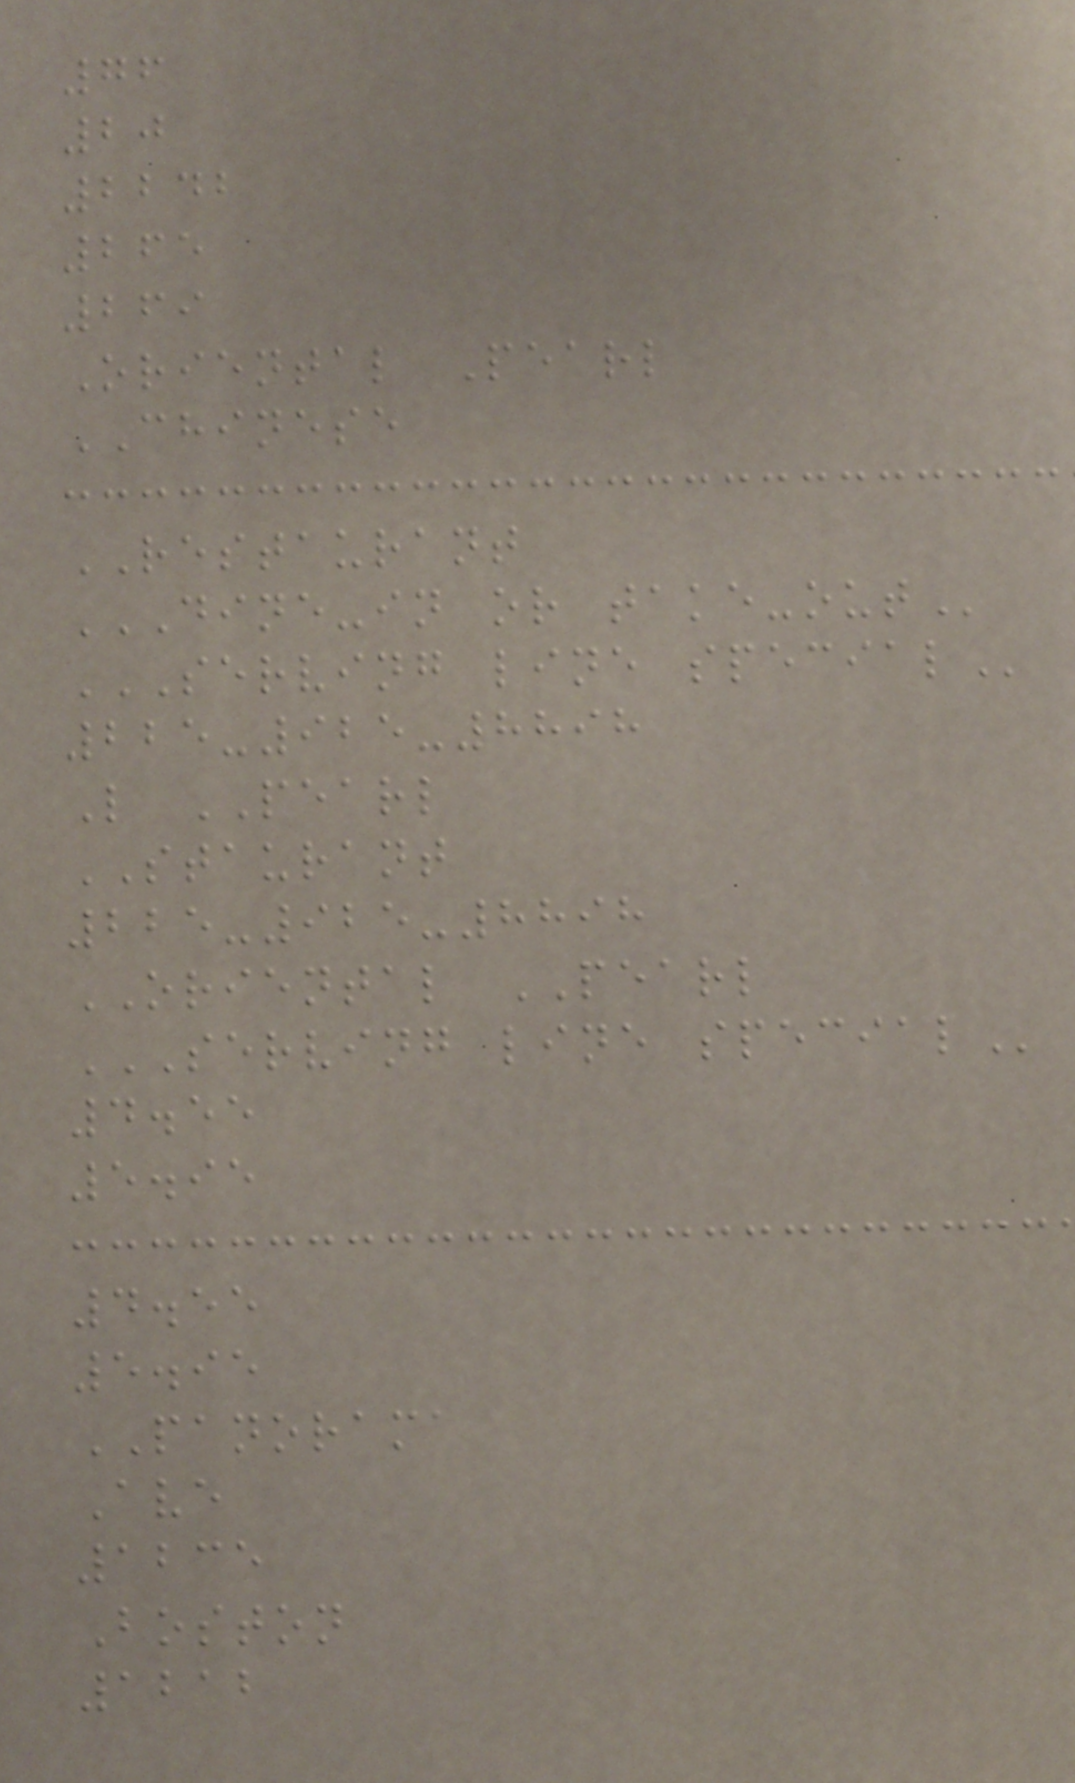76
20
2242
265
269
Oriental Pearl
CHINESE
RESTAURANT
DINE-IN OR TAKE-OUT
SERVING LINE SPECIAL
225-925-8898
L PEARL
STAURANT
225-925-8898
ORIENTAL PEARL
SERVING LINE SPECIAL
4.55
5.95
4.55
5.95
PANORAMA
Ave
1235
Boston
1212
